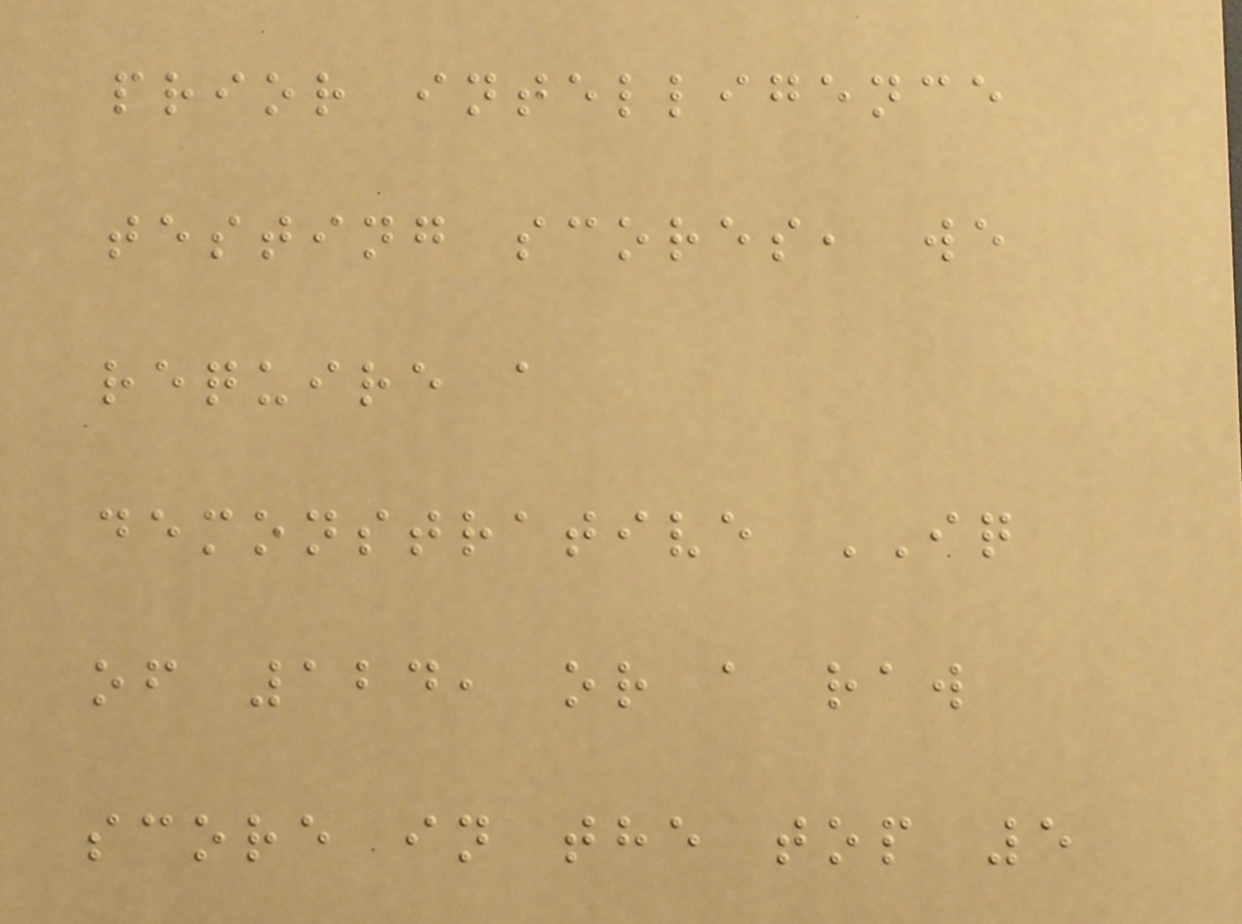prior intelligence
testing scores, we
require a
demonstrative IQ
of 124, or a raw
score in the top 5
